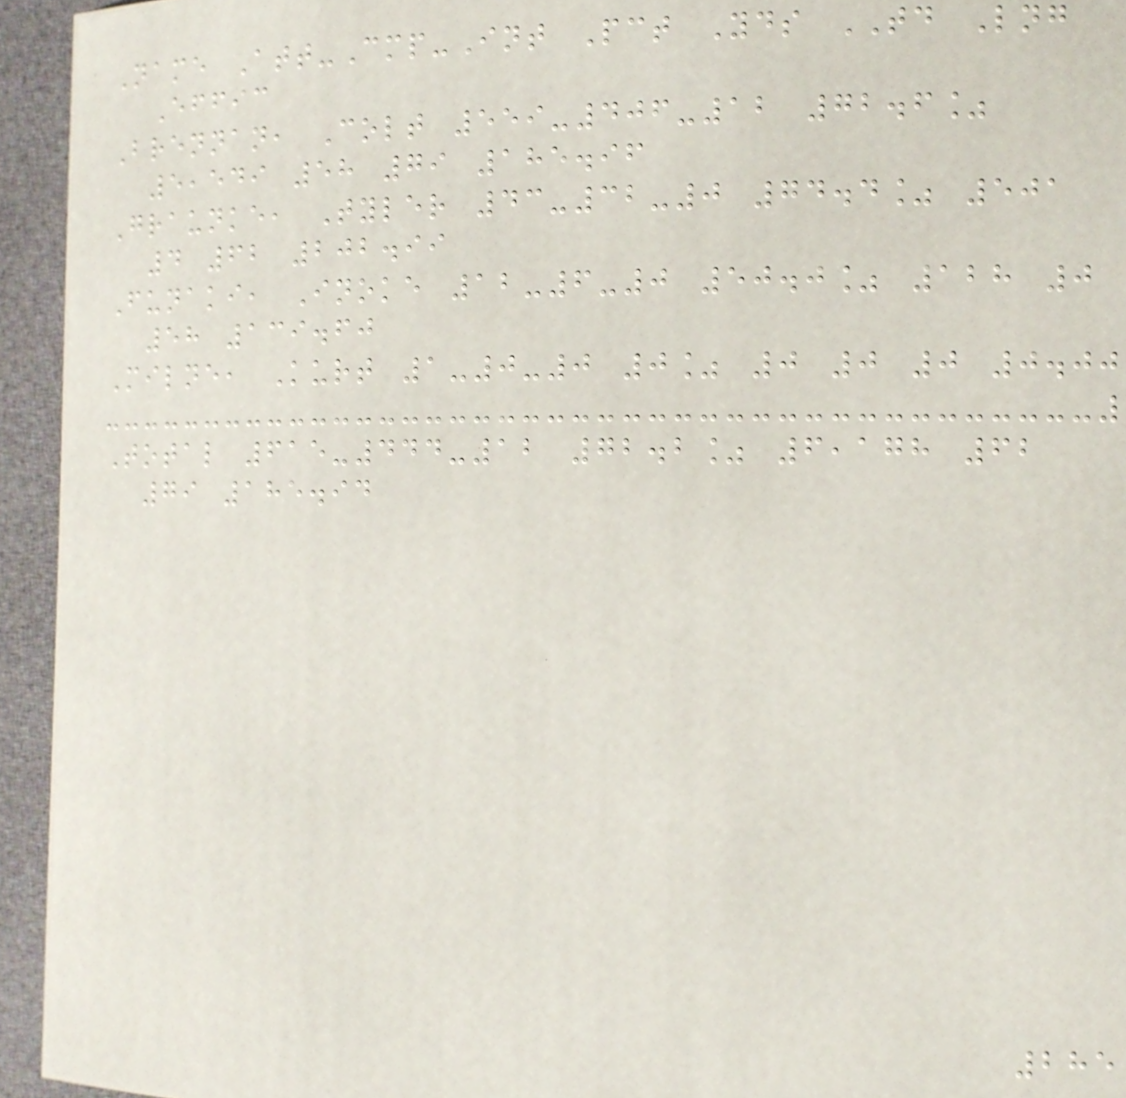Name Att-Cmp-Int Pct Yds TD Lng
Effic
Brennan, Colt 559-406-12 72.6%
5,549 58 79 185.96
Graunke, Tyler 43-32-0 74.4% 501
4 62 202.99
Funaki, Inoke 12-6-0 50.0% 128 0
58 139.60
Milne, Kurt 1-0-0 0% 0 0 0 0.00
Total 615-444-12 72.2% 6,178 62
79 185.94
285
